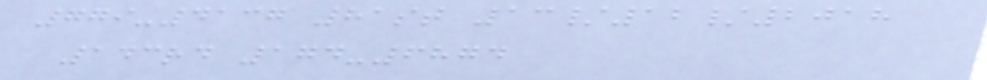779-4137 81st 13/12/2018
143rd 174-6874
